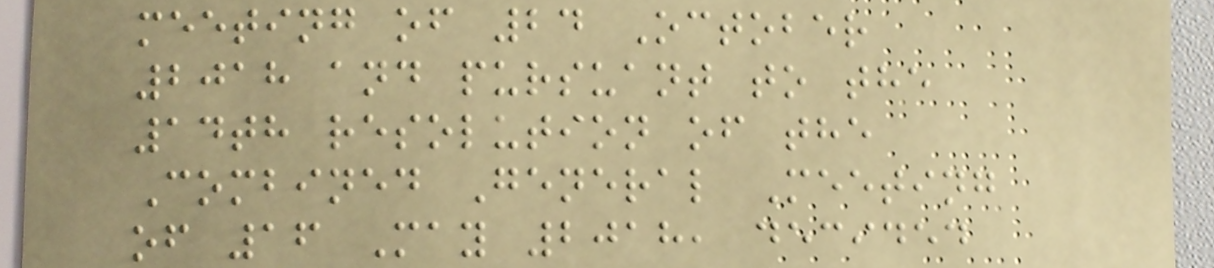meeting of 24 October
2018 and pursuant to the
14th resolution of the
Combined General Meeting
of 16 May 2018, decided
